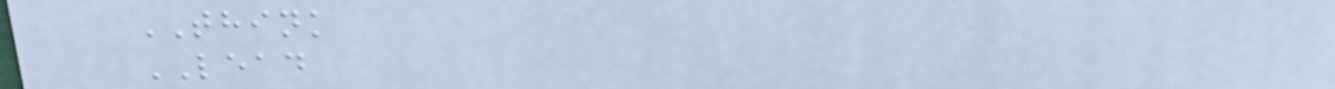THINK
LEAD
